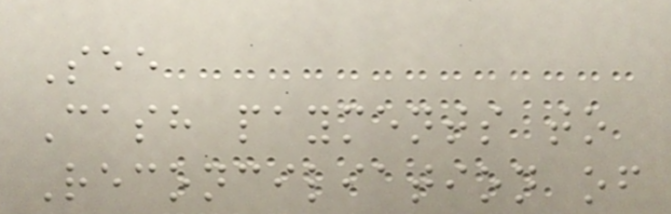See
Cash payments to
Reconciliation of
